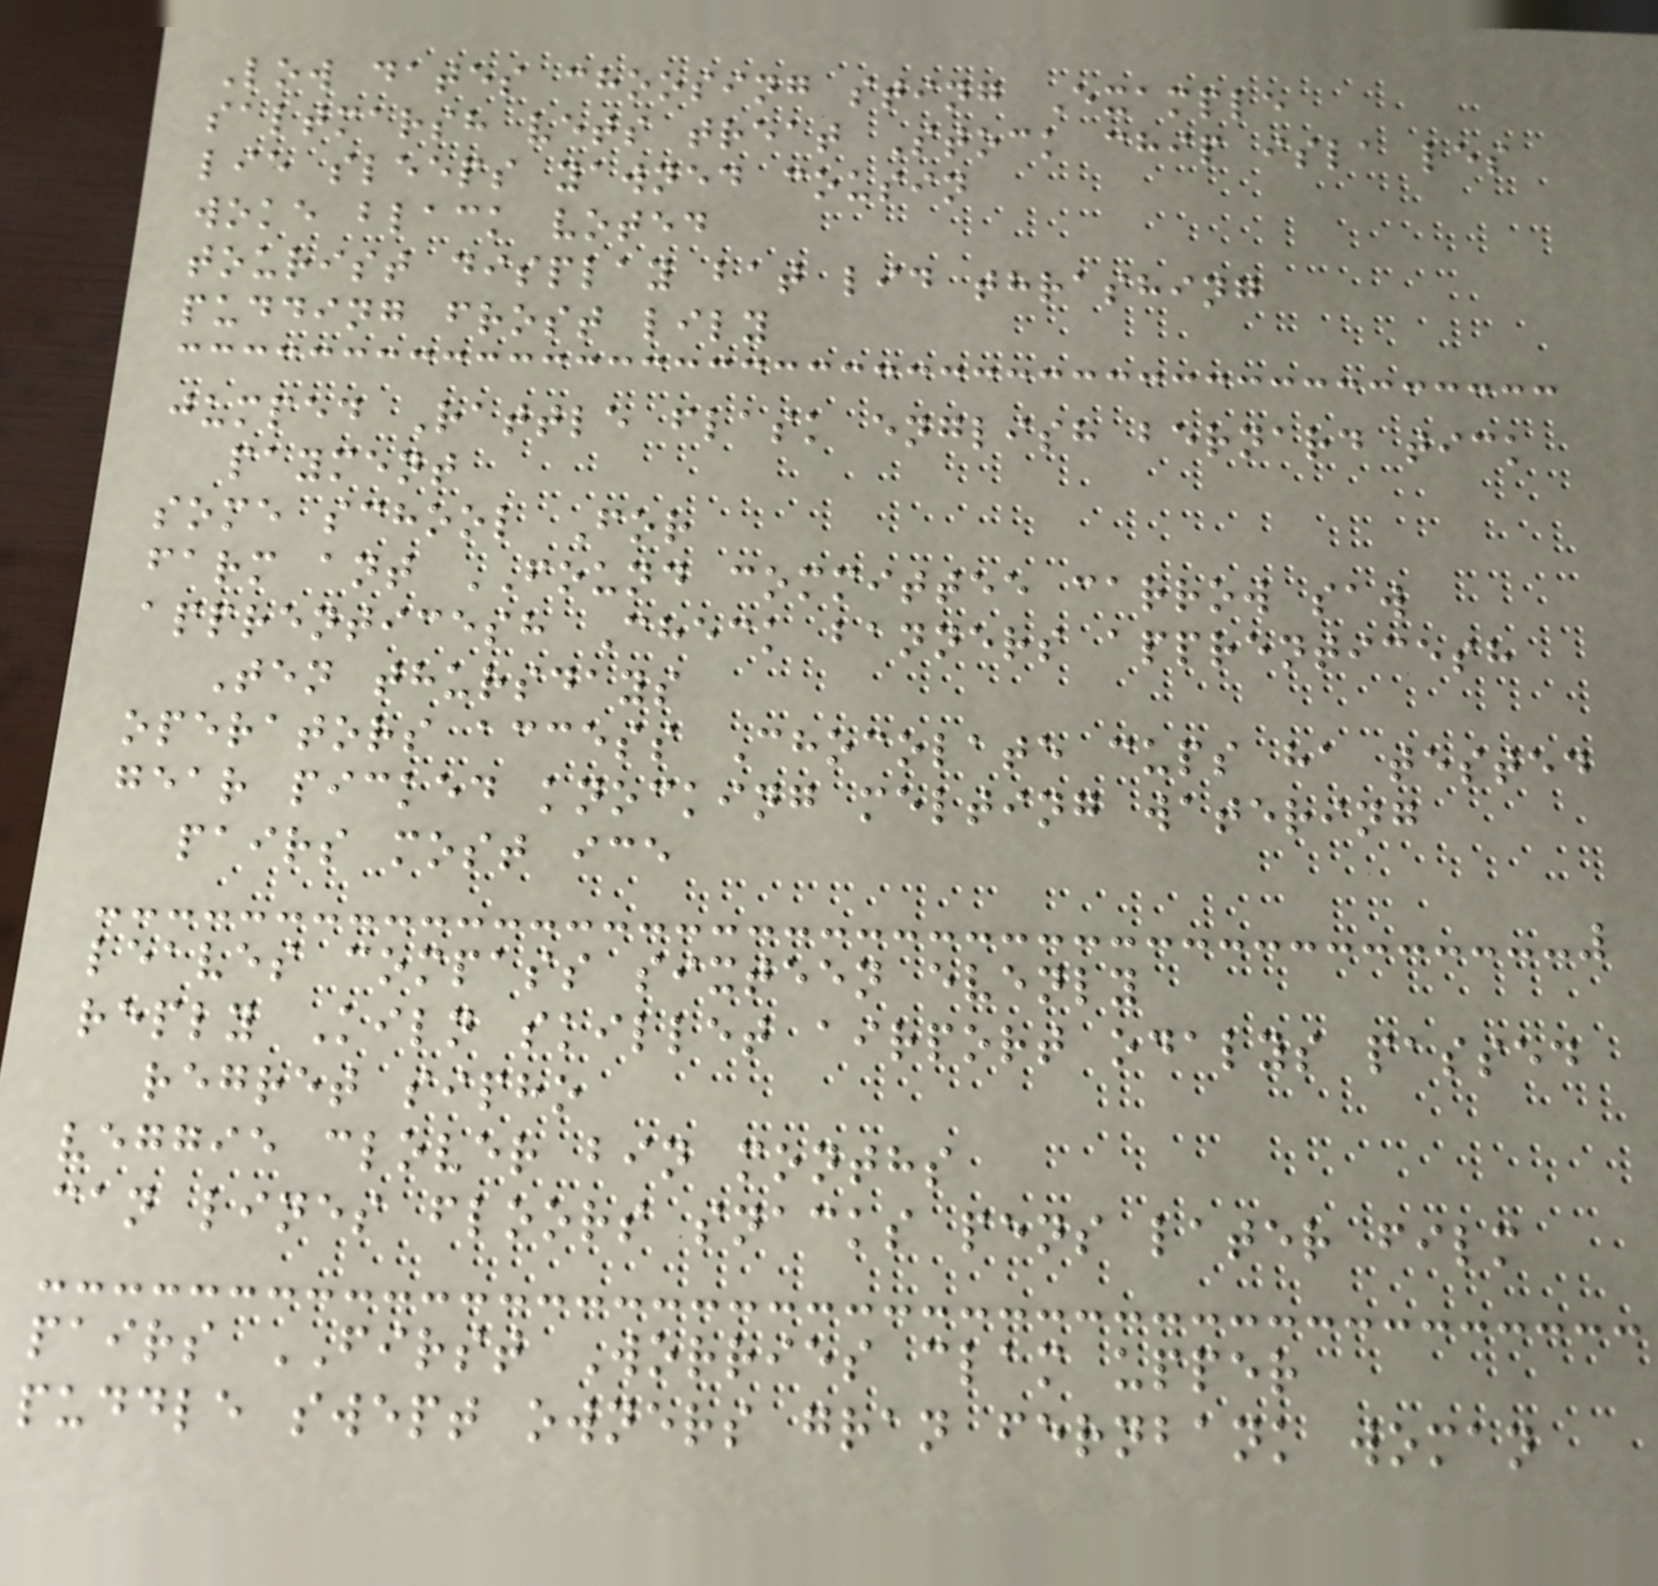Low dates choosing sting Example
saltmarsh vets treat Stock chip isla les
lie sleeps yawned cousin
woke black voted
tourist display bat lid thrashing
pudding frost lily
jumped Rattle flask english bernard tick
payment
some school For
farm ant FOUND committee carrow saw
apprenticesh Check banners apprenticesh
Ten thursdays
operators access Chocolate cups ha tested
gear picked knocking melting watering
pairs most ice
leaves compass sixteen evenly
reply Kiln skillet airport odalys passed
regret sipho
veggie clover bin months
can lines floors snacks pens later film
pairs FIRST Worries clam upper
puddle swept owners gran fernbank woman
